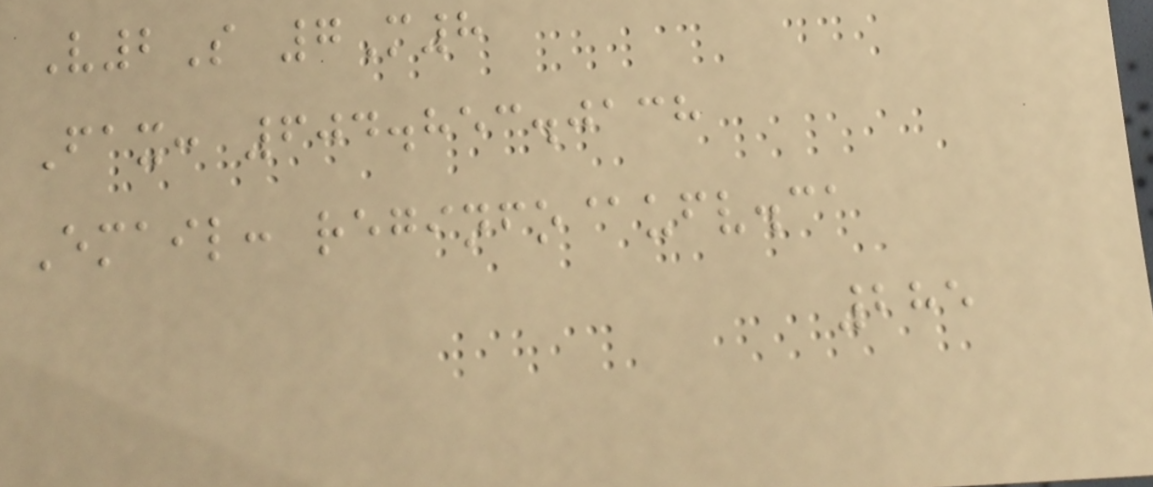V2S 7M8
Fax: 604.853.0138
Email: reginfo@ufv.ca
285
